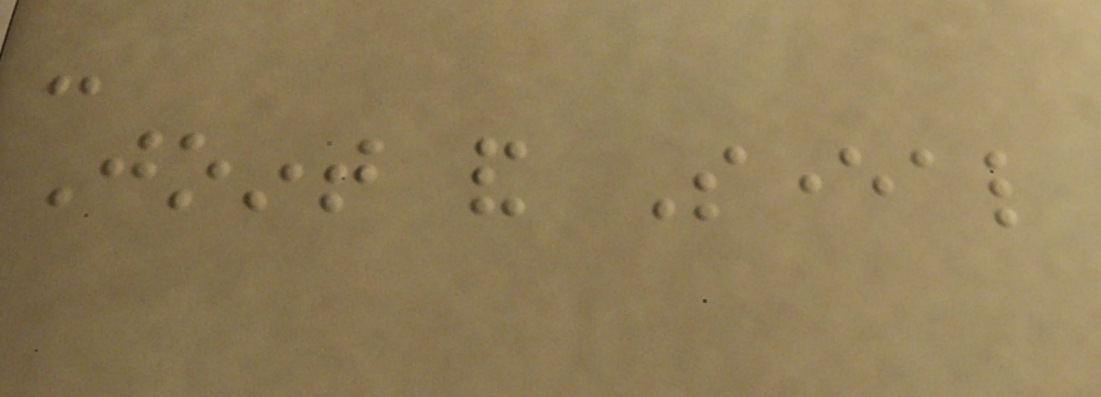-
Joint and Several
